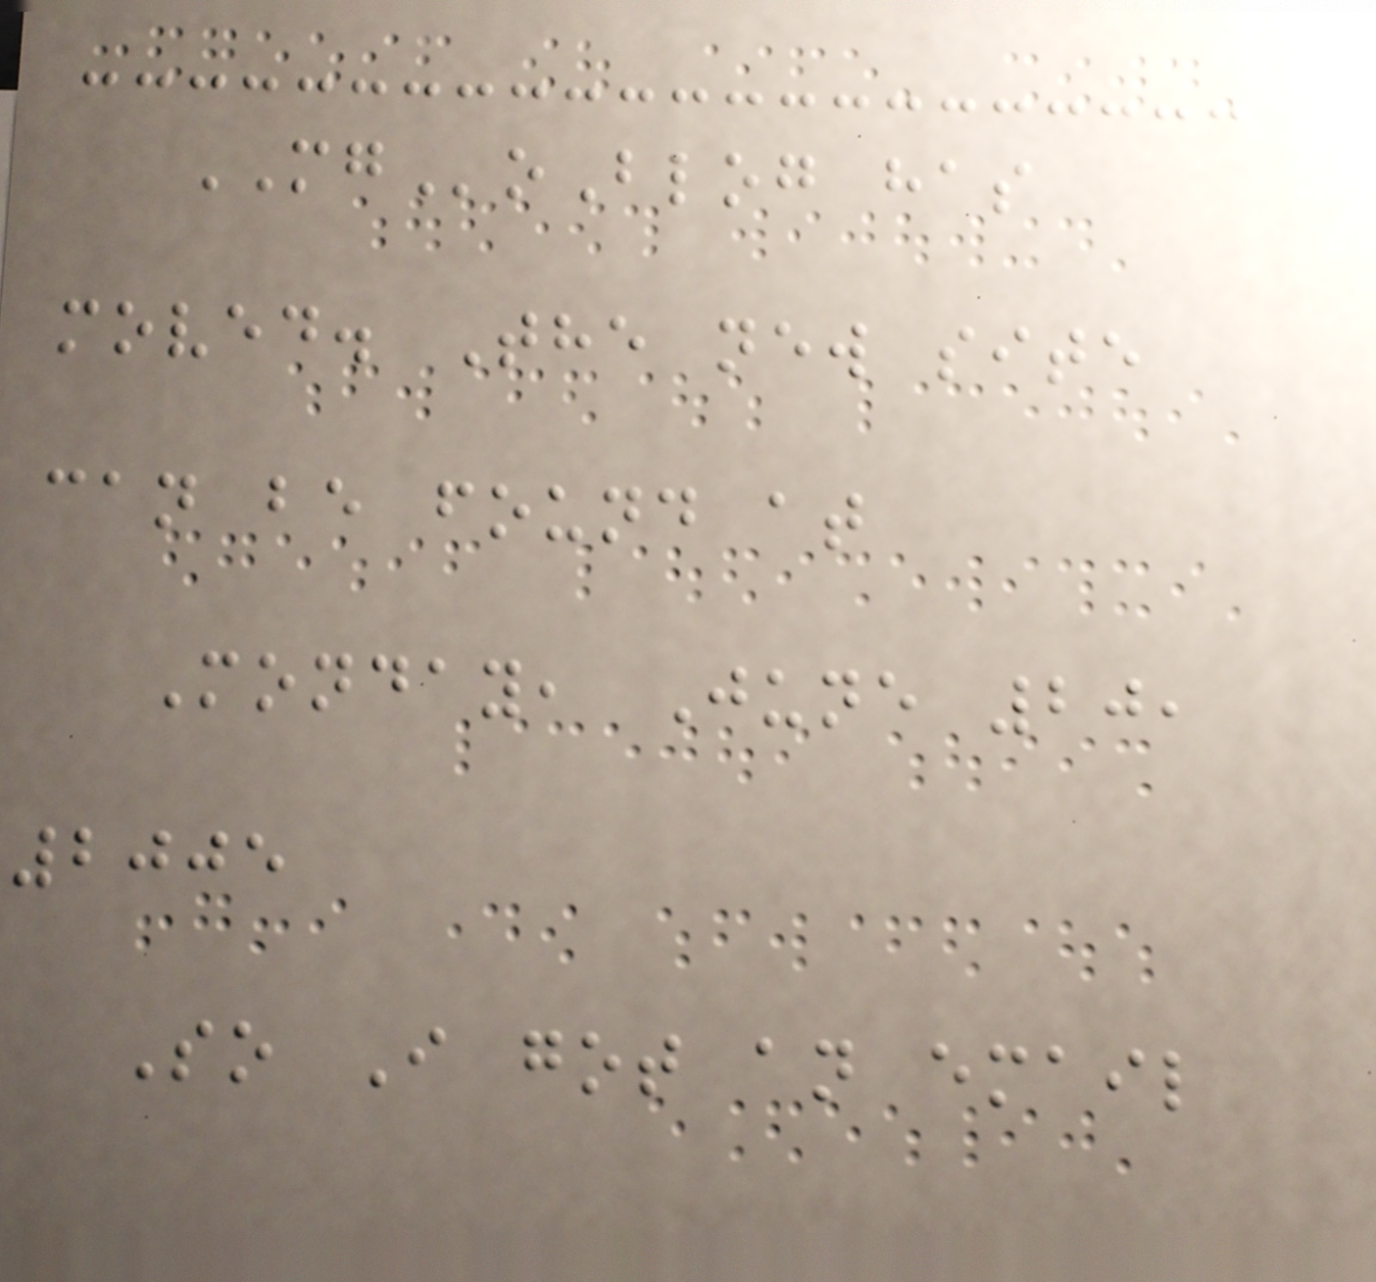MGoBlog has
moved. The new site
can be found at
Monday, June 20,
2005
So I got an email
